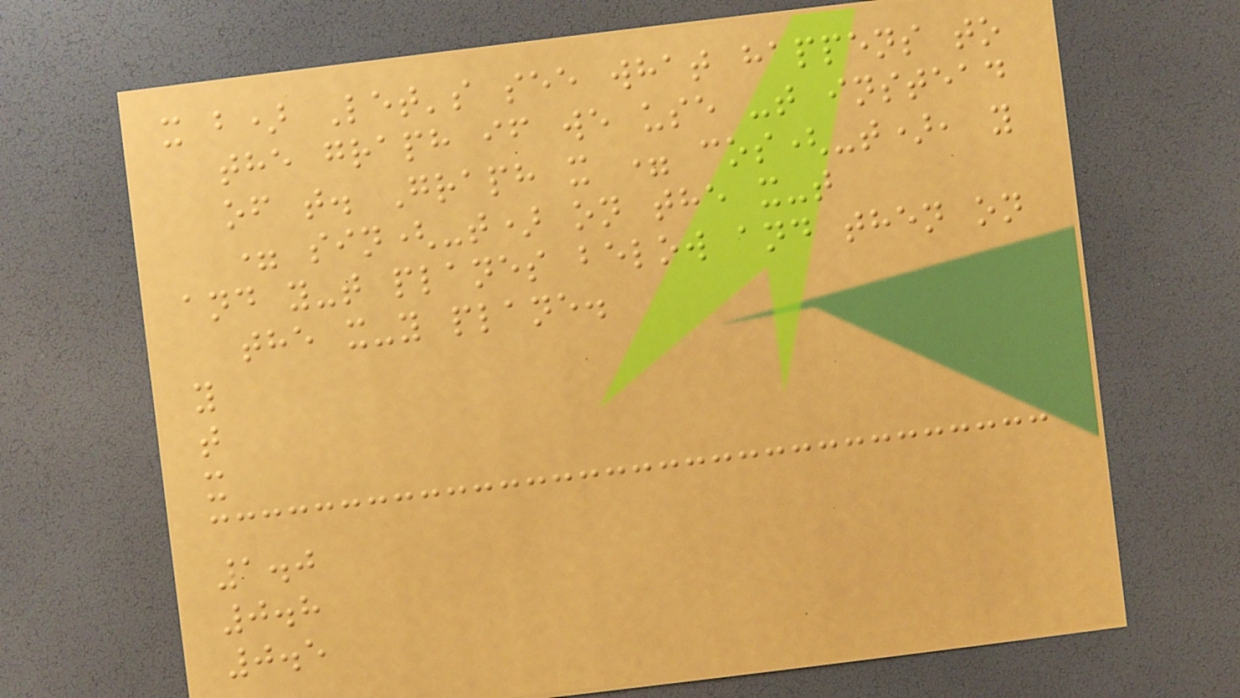x b) Let's see what happens to
the graph if we use -t instead
of t. Graph x = cos(-t), y
= sin(-t) on the x-t
and y-t planes below and then on
the x-y plane.
y
t
x
1.0
0.8
0.5
